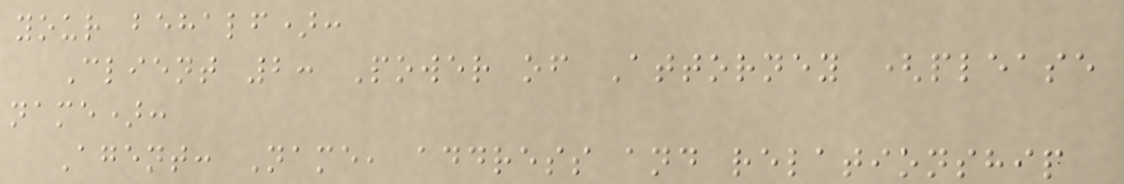your behalf):
Client 2: Power of Attorney (please
name):
Agent: Name, address and relationship
